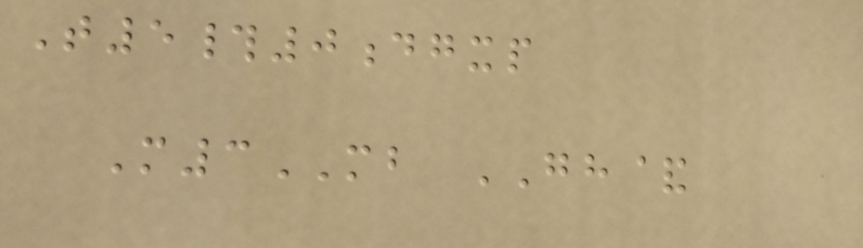T5#0dgxp
M3MB GH&
